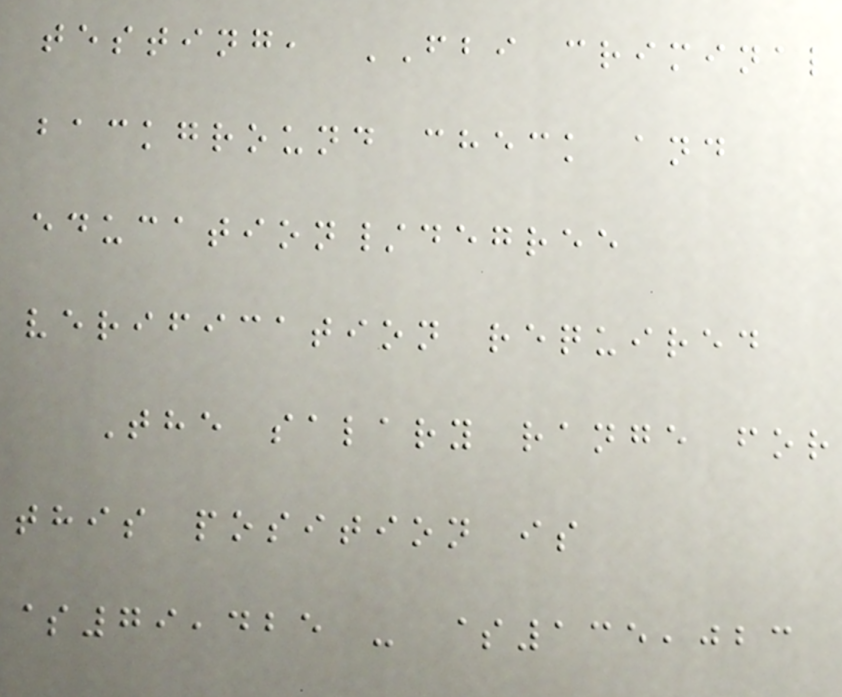testing, FBI criminal
background check and
education/degree
verification required
The salary range for
this position is
$79,425 - $135,023
